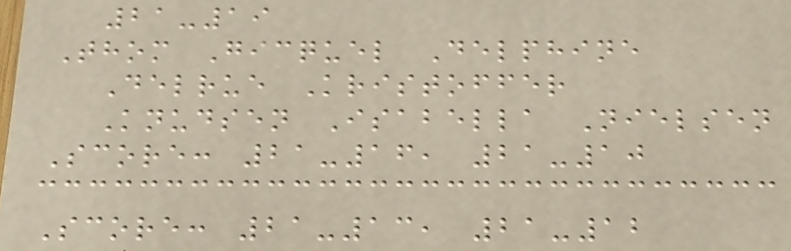21-19
Thom Gicquel Delphine
Delrue Kristoffer
Knudsen Isabella Nielsen
Score: 21-16, 21-10
Score: 21-13, 21-12
